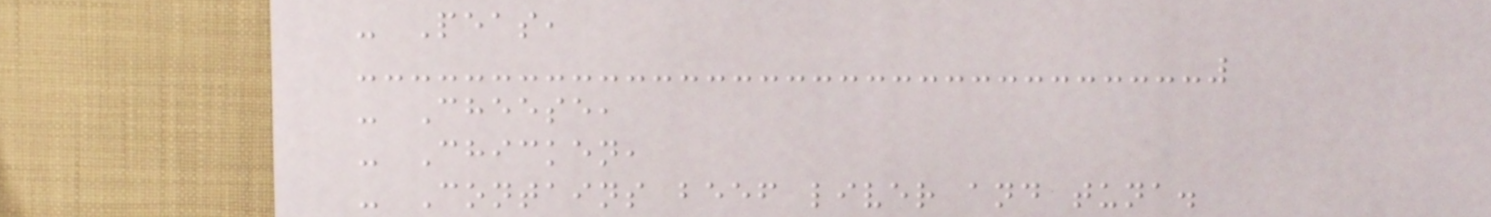- Peas,
- Cheese,
- Chicken,
- Contains beef liver and tuna.
